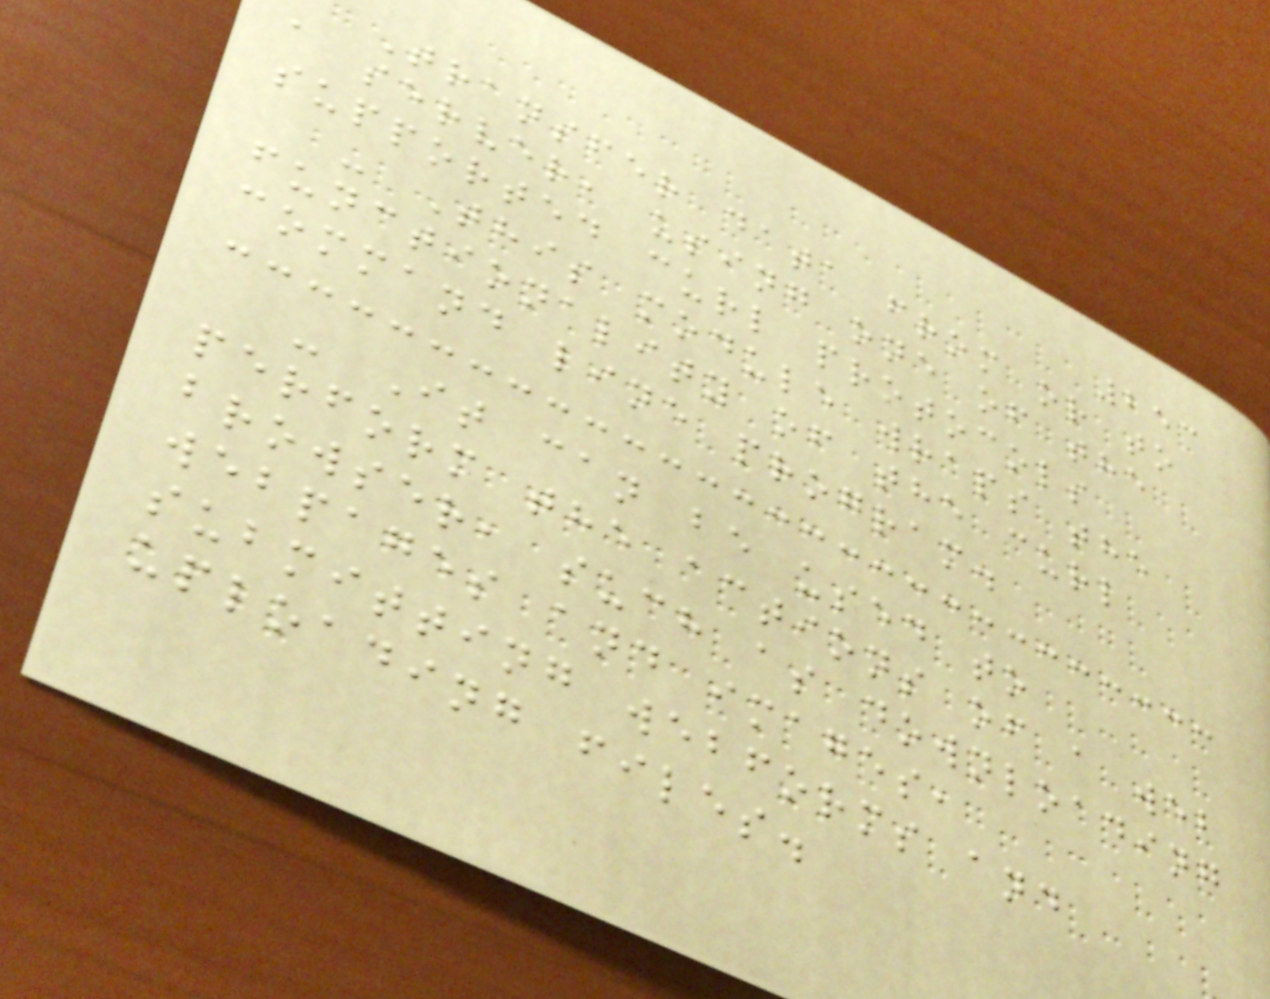253
Transfer data from or to
a server, using one of the
supported curl protocols
- This module wraps the
functionality of the curl
command line program.
- It can be used to
perform the actions of a web
browser, such as downloading
webpages and images,
submitting webforms and
uploading files.
